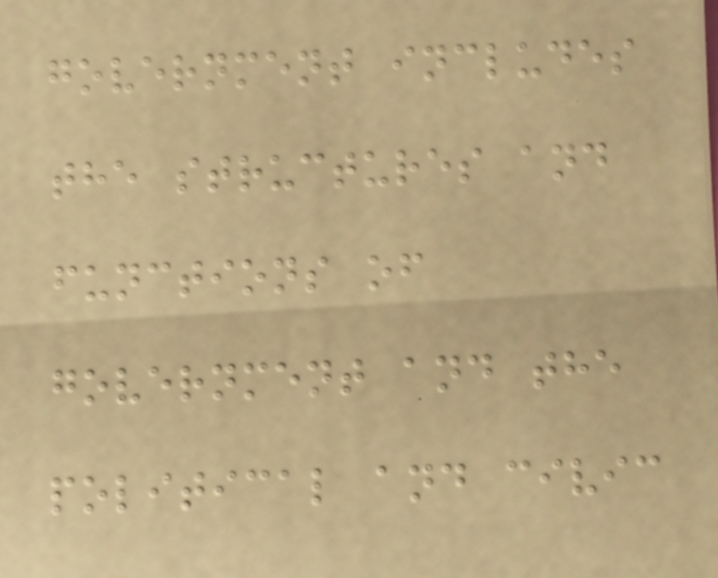government includes
the structures and
functions of
government and the
political and civic
